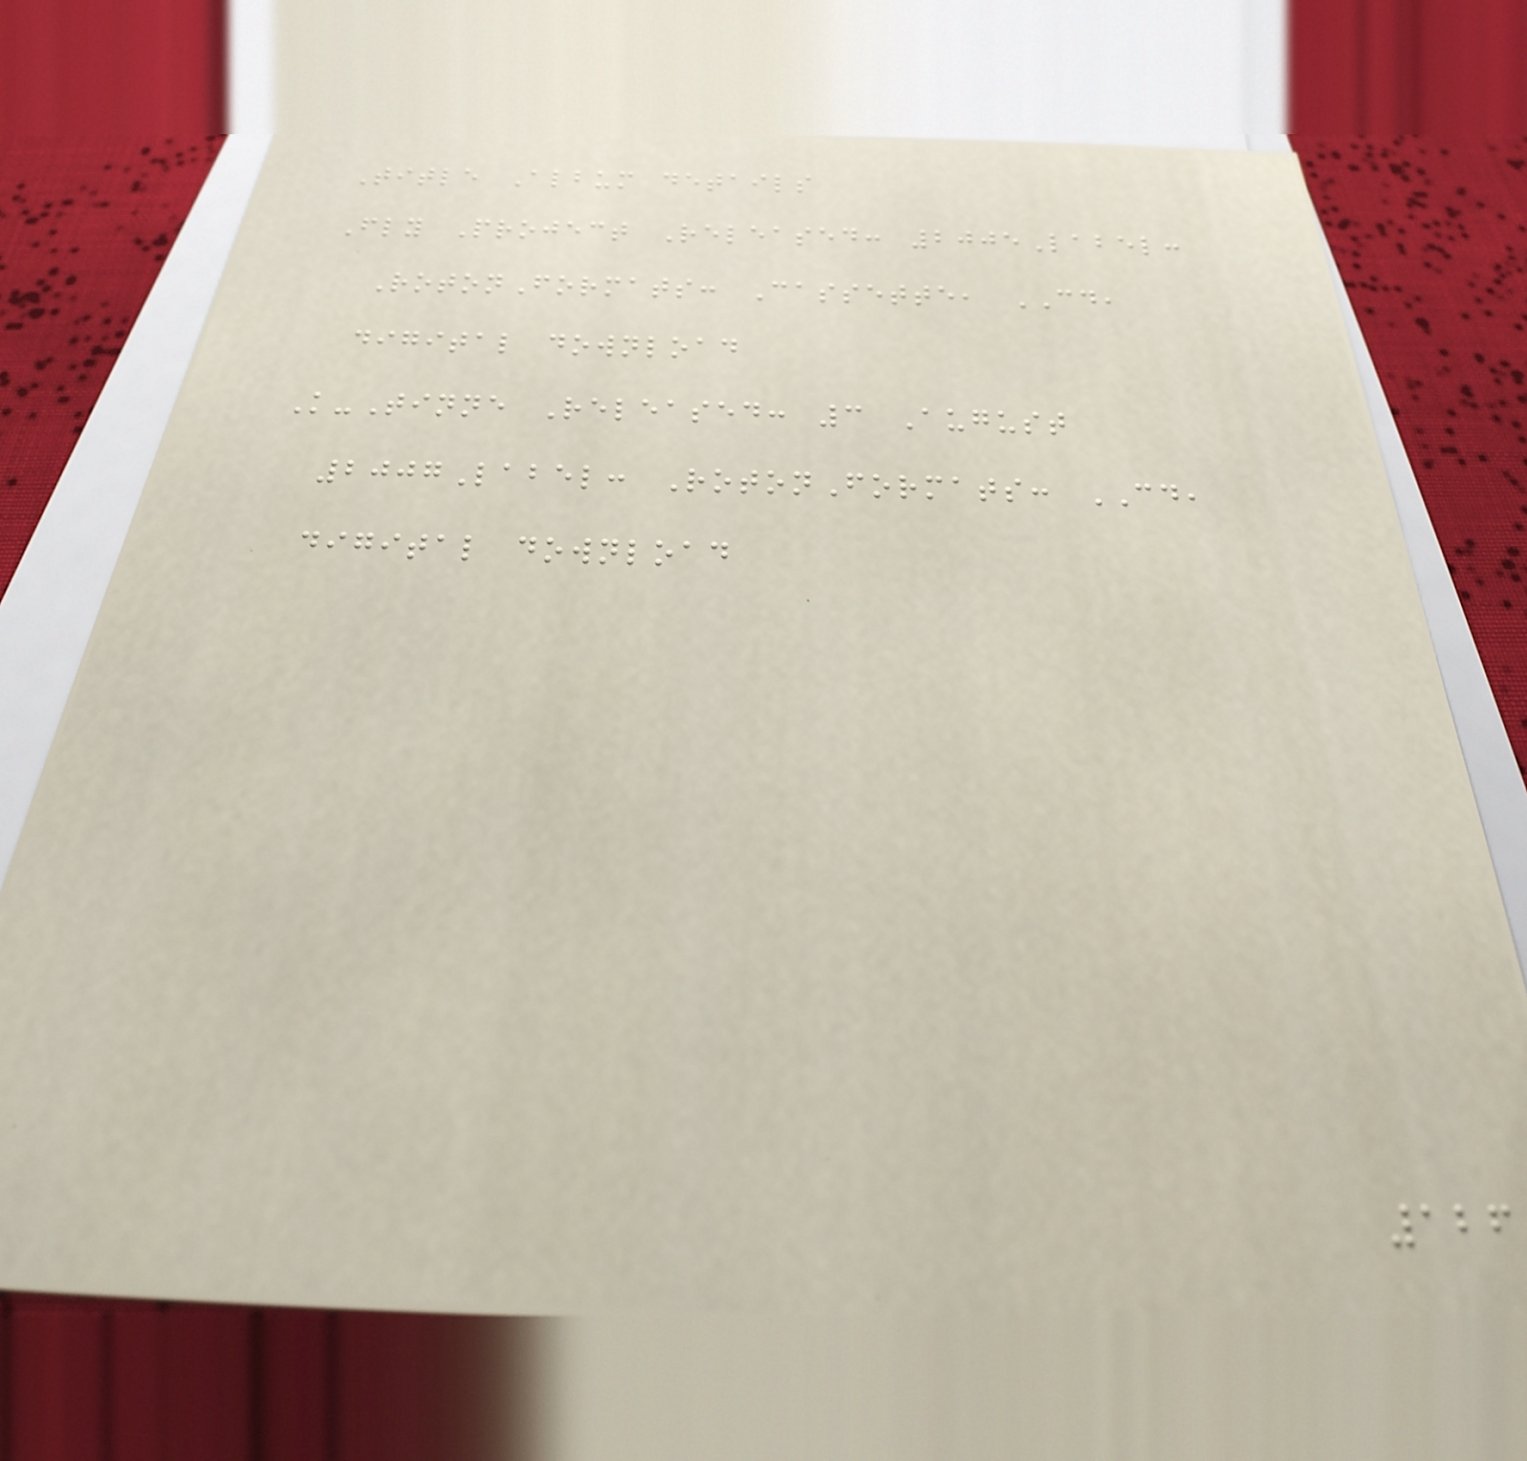Title Album details
Fly Project Released: 2005Label:
RotonFormats: Cassette, CD,
digital download
K-Tinne Released: 3 August
2007Label: RotonFormats: CD,
digital download
126
